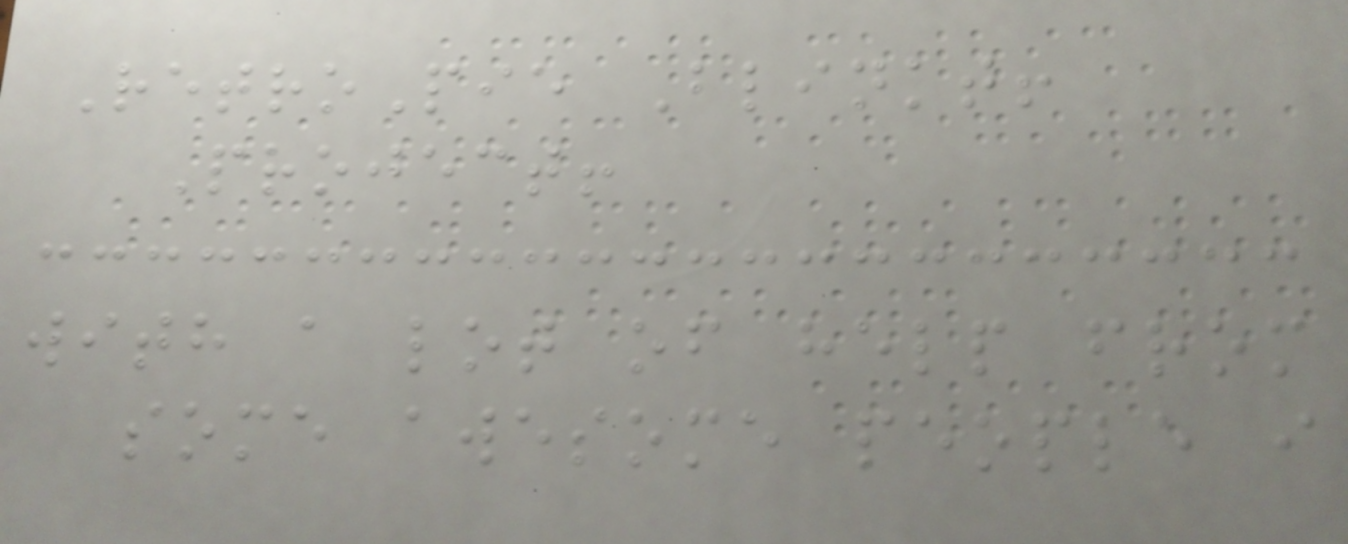RetroPie Blinkt!
Project!
with a lot of help from
some awesome people i
